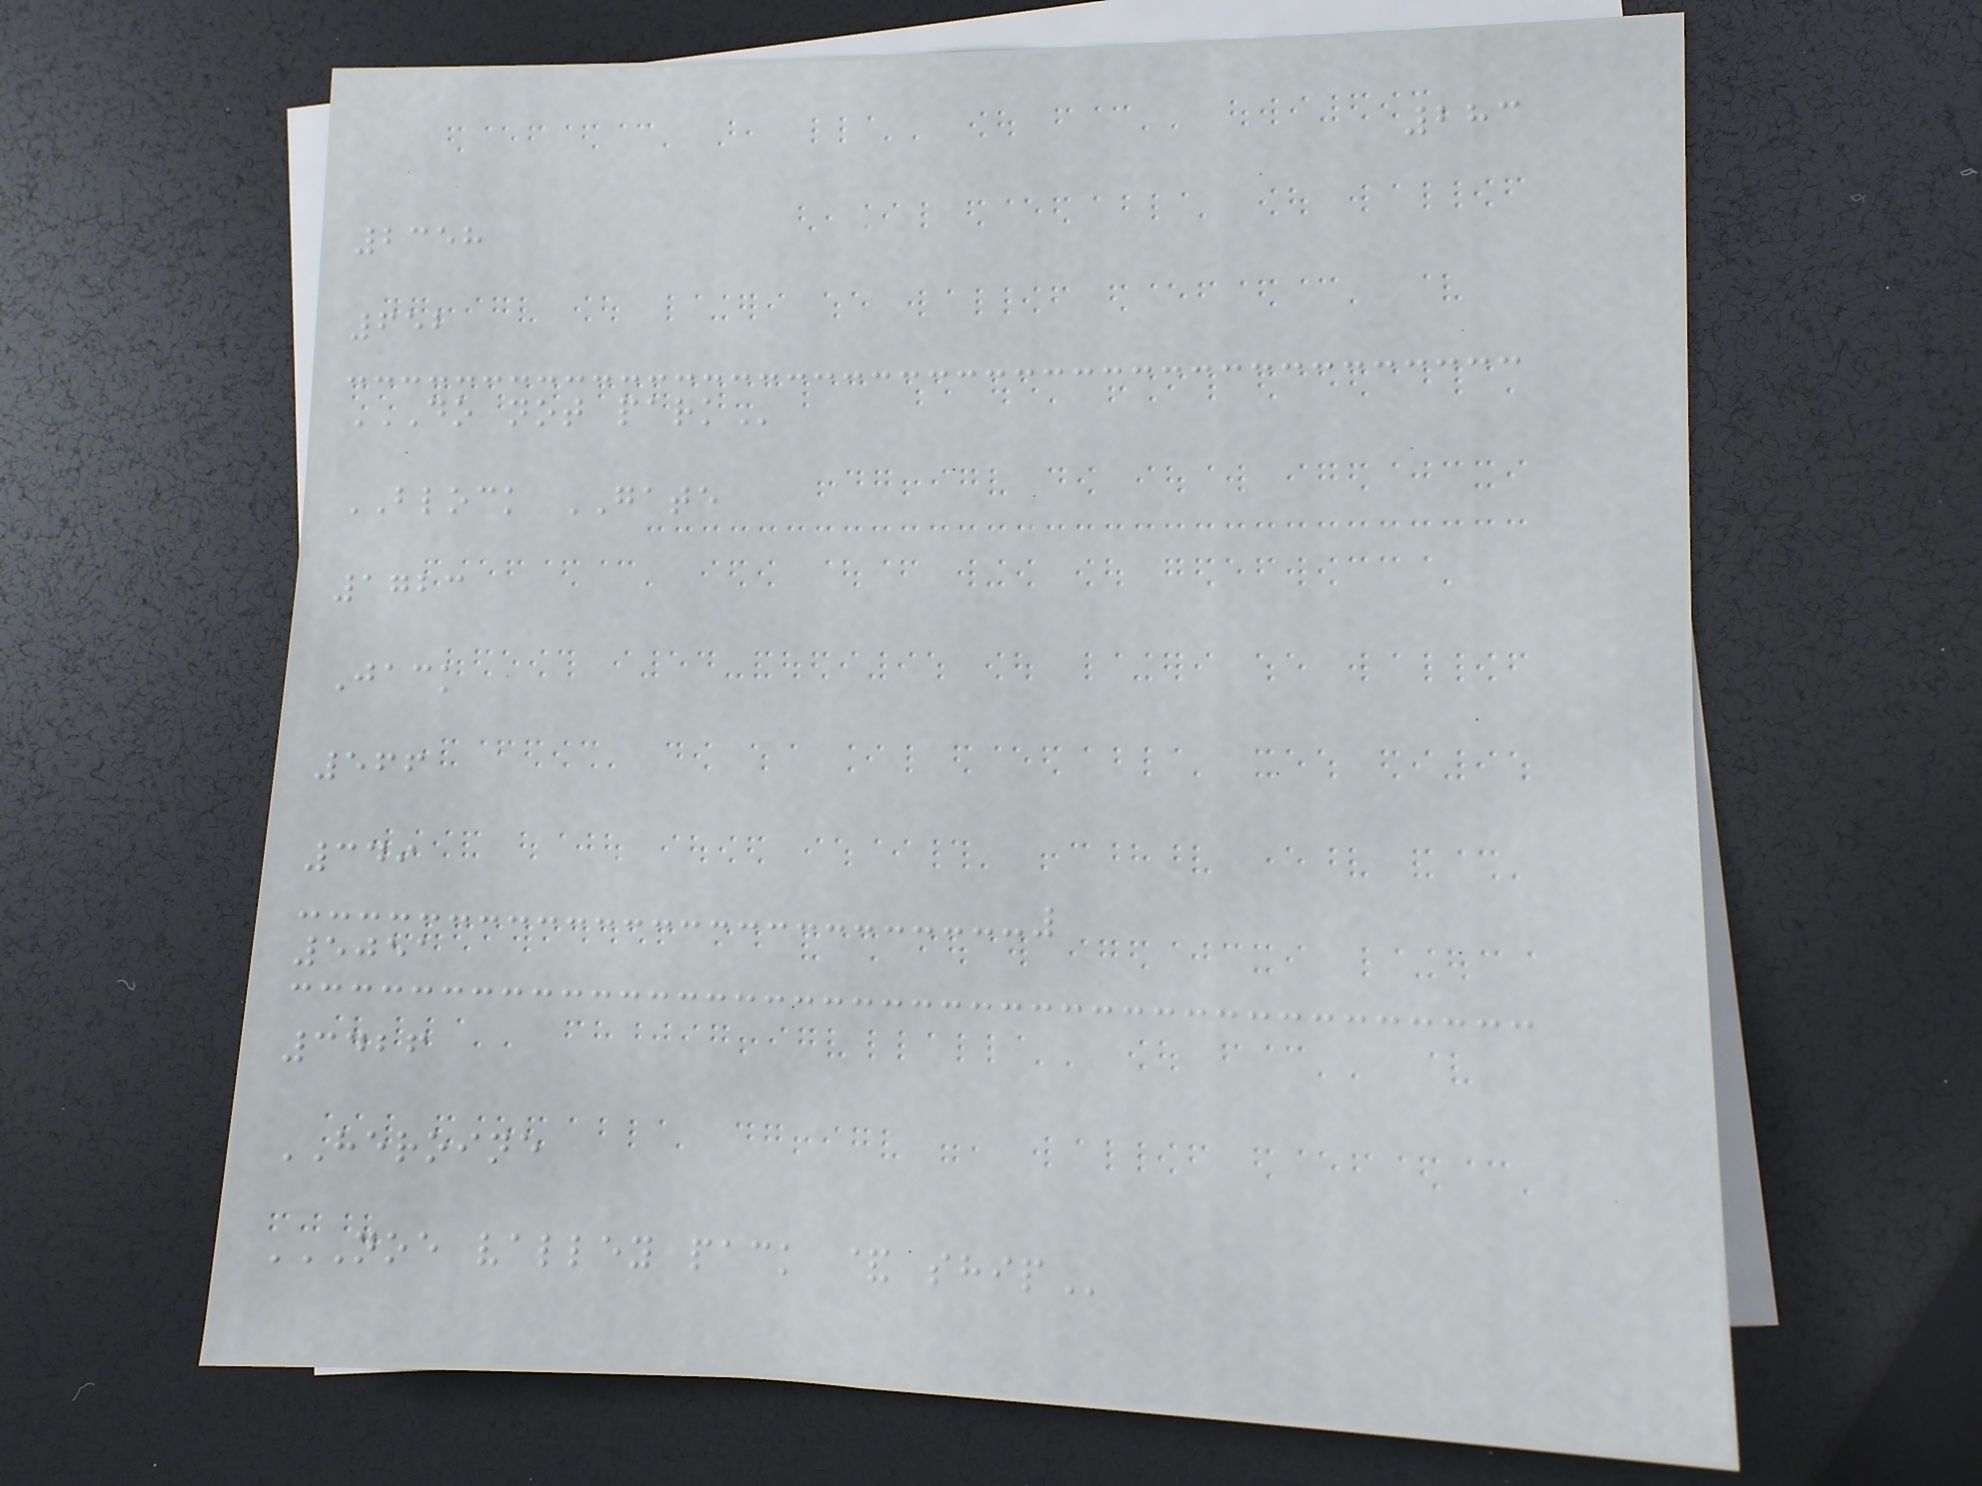283
2358
652
DO NOT PARK
BLOCK GATE
1723
Jack
566
349
5051
3426
HEROINE
NOE VALLEY PACK & SHIP
